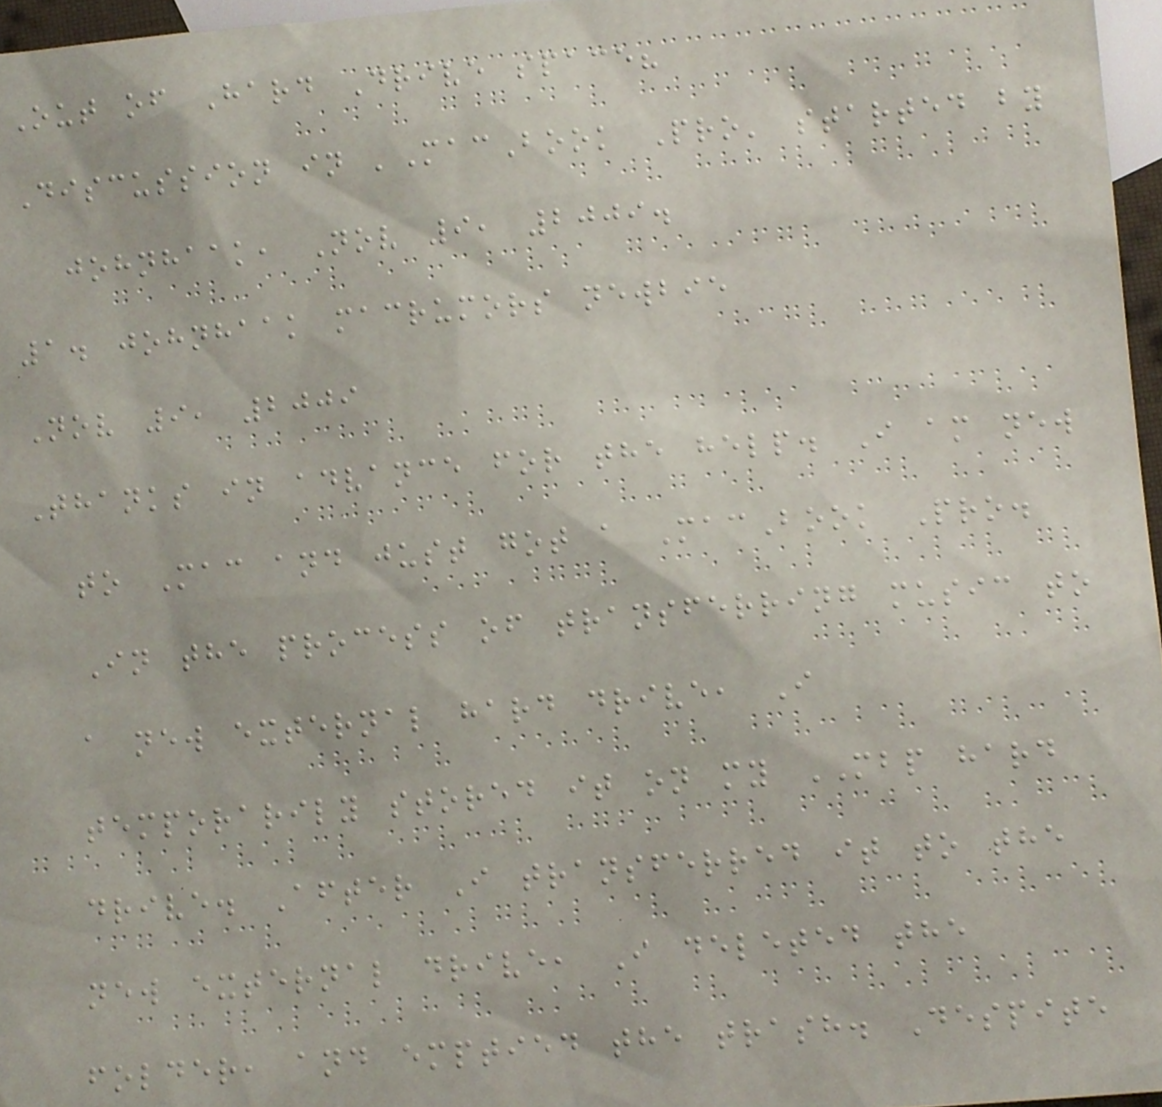Out of Hard Drive space?
Discussion in 'MacBook Pro' started by
johnhaak, Nov 9, 2009.
1. johnhaak macrumors newbie
Nov 9, 2009
Thanks in advance for the help. I am new
to Mac and just got a MacBook Pro.
In the process of transferring music to
a new external hard drive, I
temporarily stored it on my MBP hard
drive. After I transferred it to the
new external drive, I deleted the
folder, and emptied the trash. Despite
